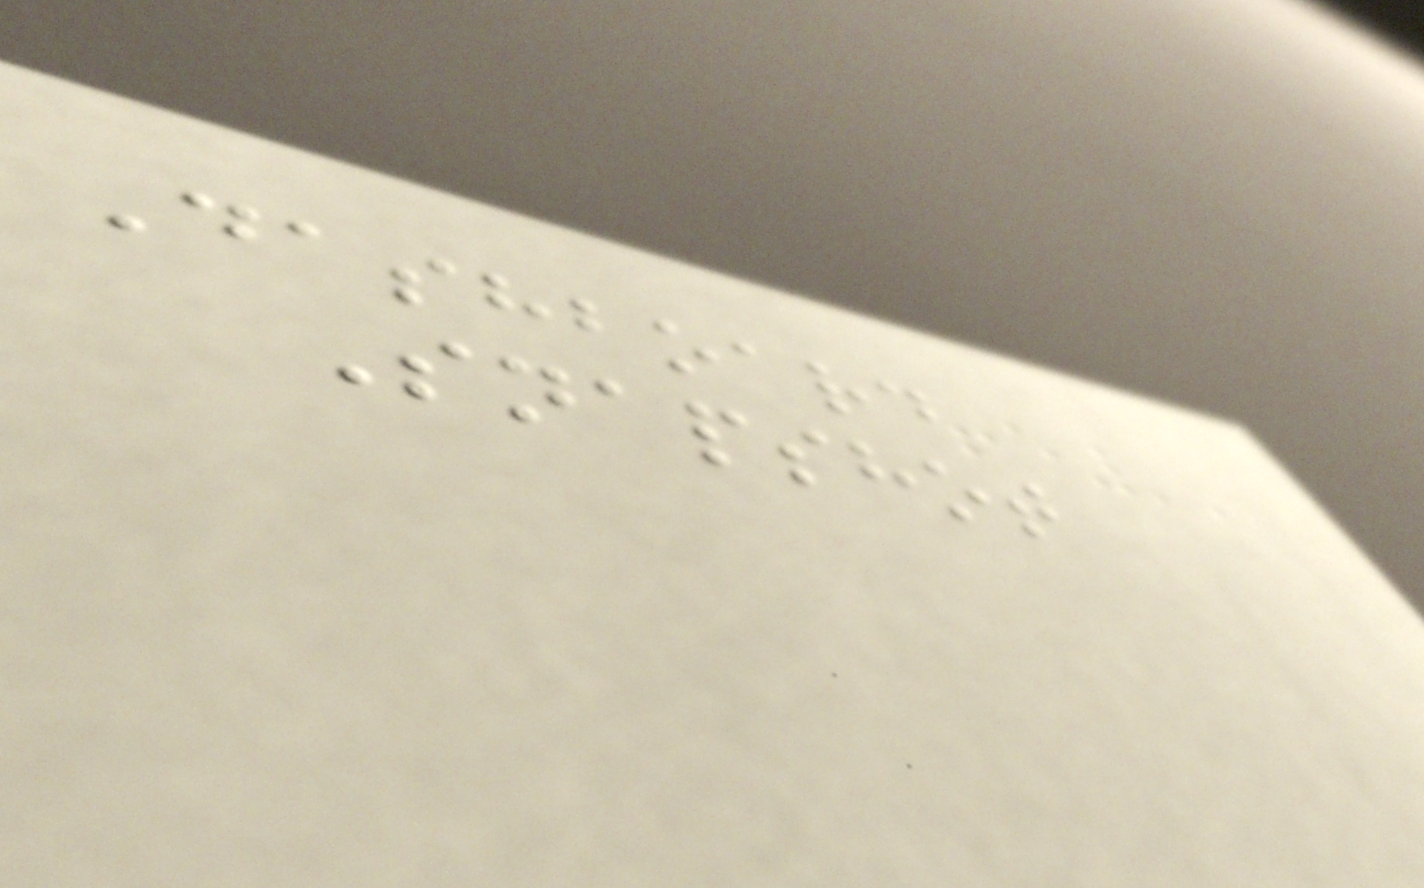Dashboard
Snapshot
